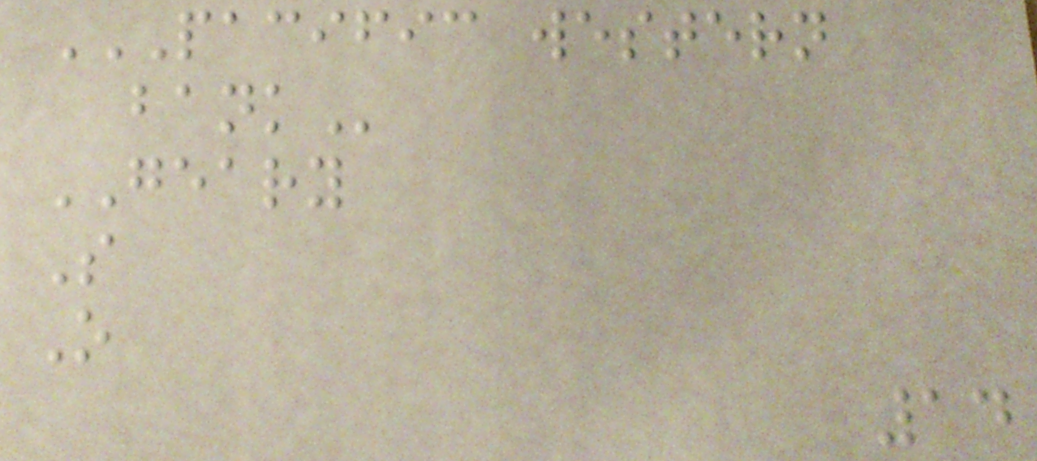PACIFIC WESTERN
BANK
GEARY
S
O
14
